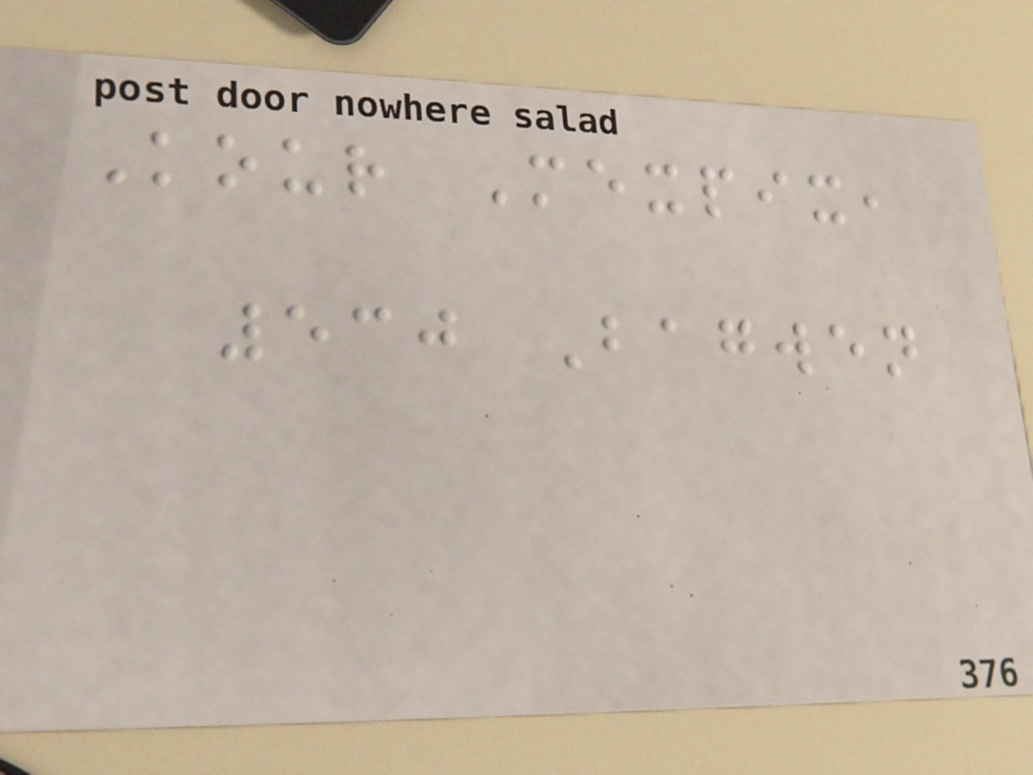Kour Mexpix,
530 Bagwen
